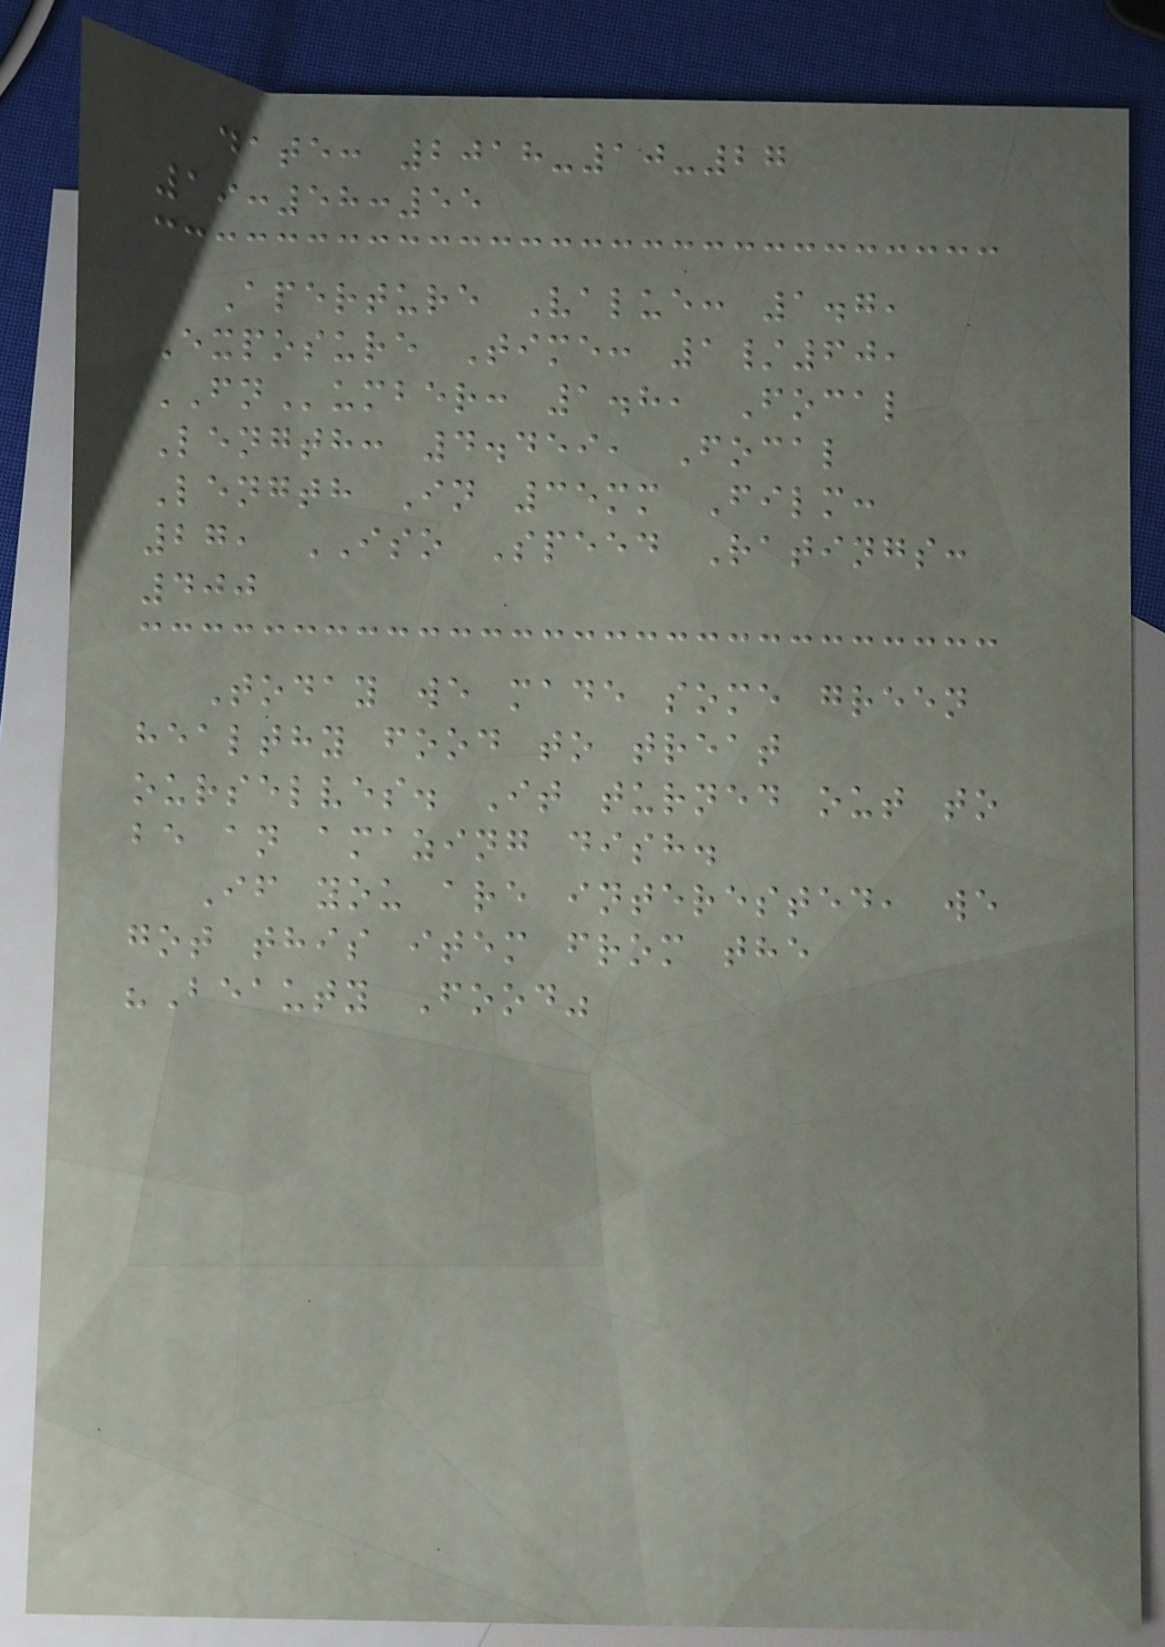date: 2018-10-27
19:58:55
Aperture Value: 1.7,
Exposure Time: 1/60,
FNumber: 1.8, Focal
Length: 4.459, Focal
Length In 35mm Film:
27, ISO Speed Ratings:
400
Today we made some green
healthy food to treat
ourselves. It turned out to
be an amazing dish.
If you are interested, we
got this item from the
"Beauty Food"
